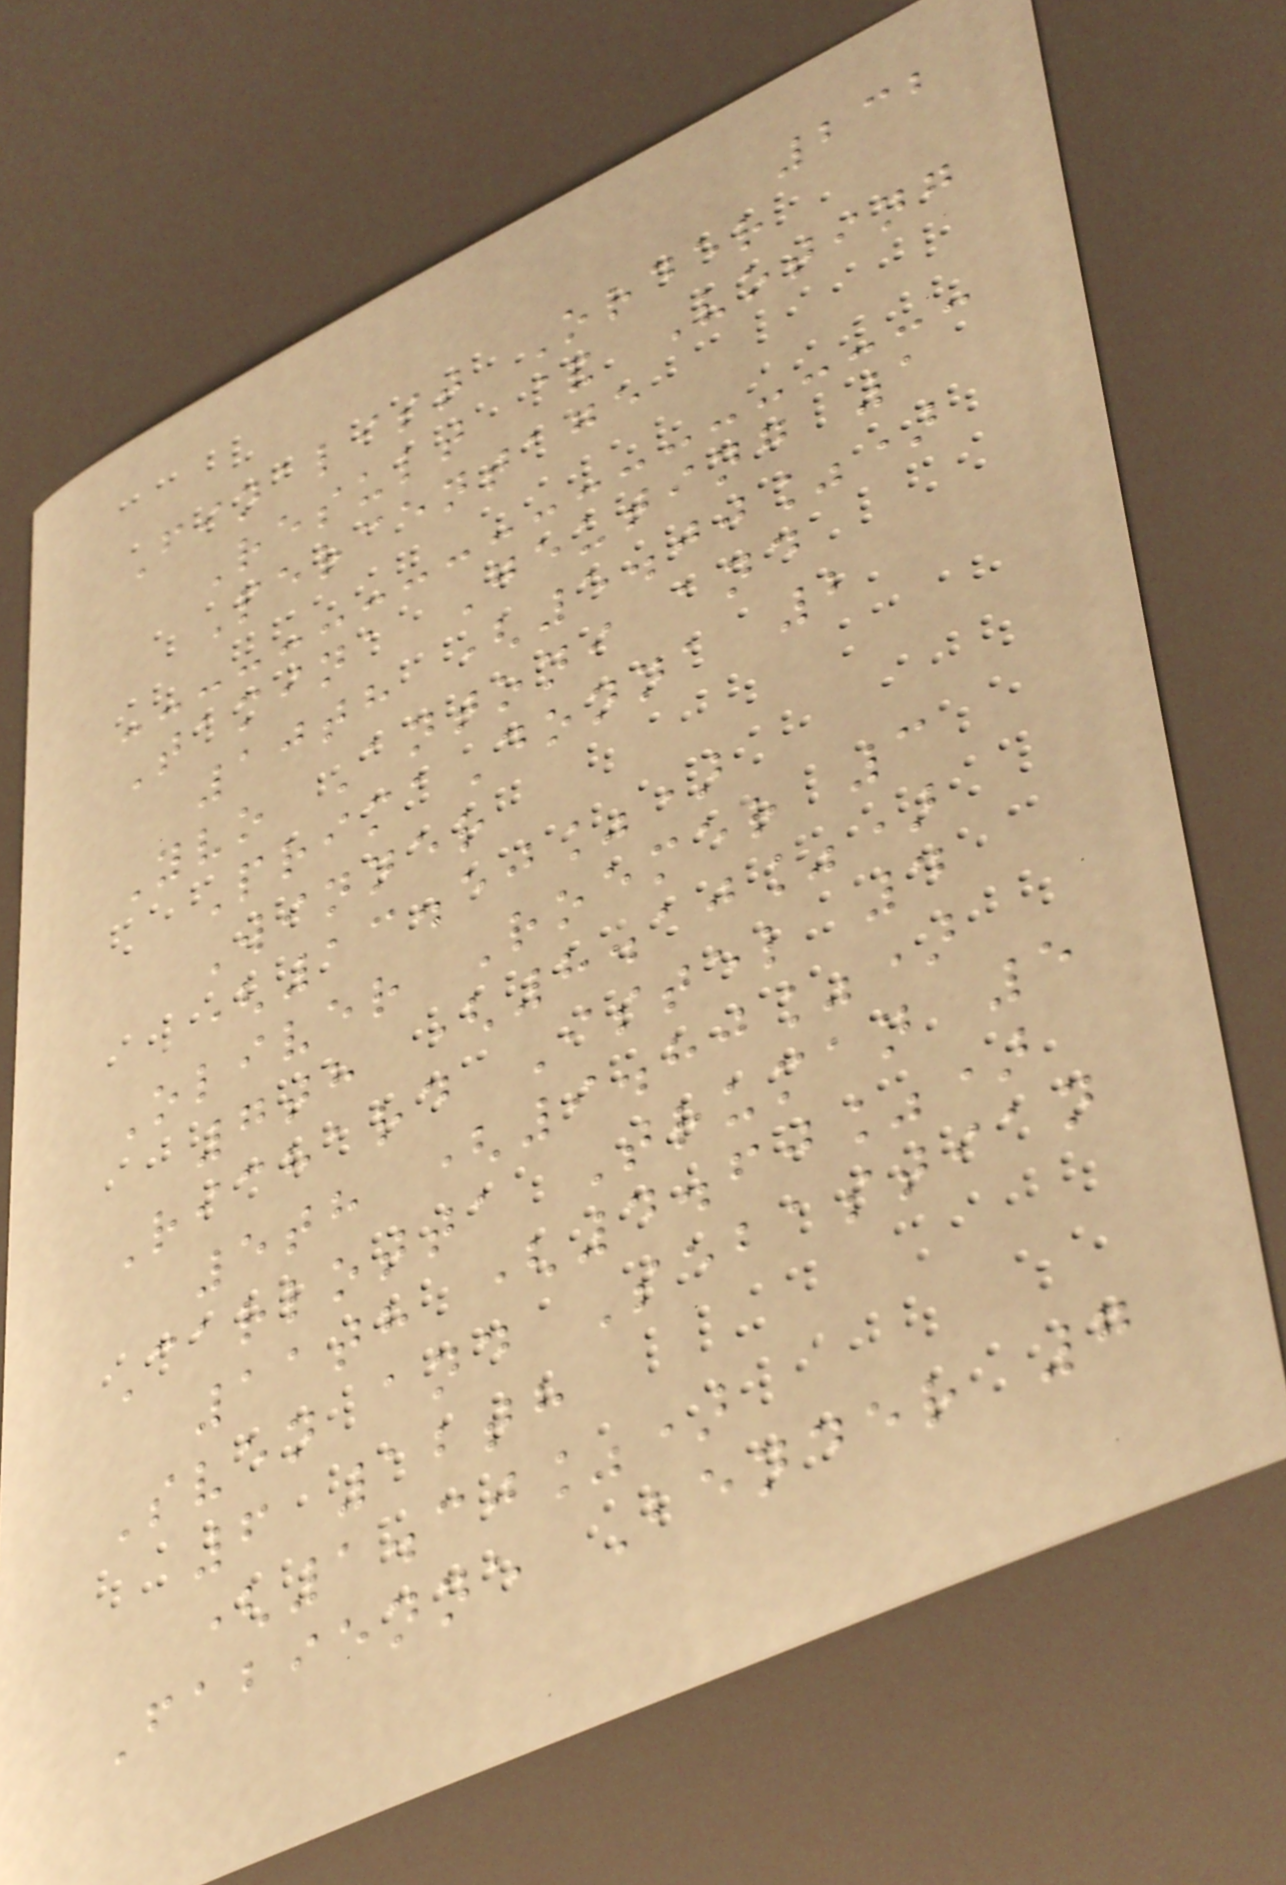232
Finalist Order
Result & Voting
Percentage
Tamina Geuting 1
10th (5.00%)
Yvo Antoni and
PrimaDonna 2
Winner
(13.50%)
Oliver Roemer 3
7th (8.10%)
Richard Istel 4
5th (9.80%)
Carlotta Truman 5
11th (4.60%)
Sven and Sebastian
6 12th
(1.30%)
Fabienne Bender 7
